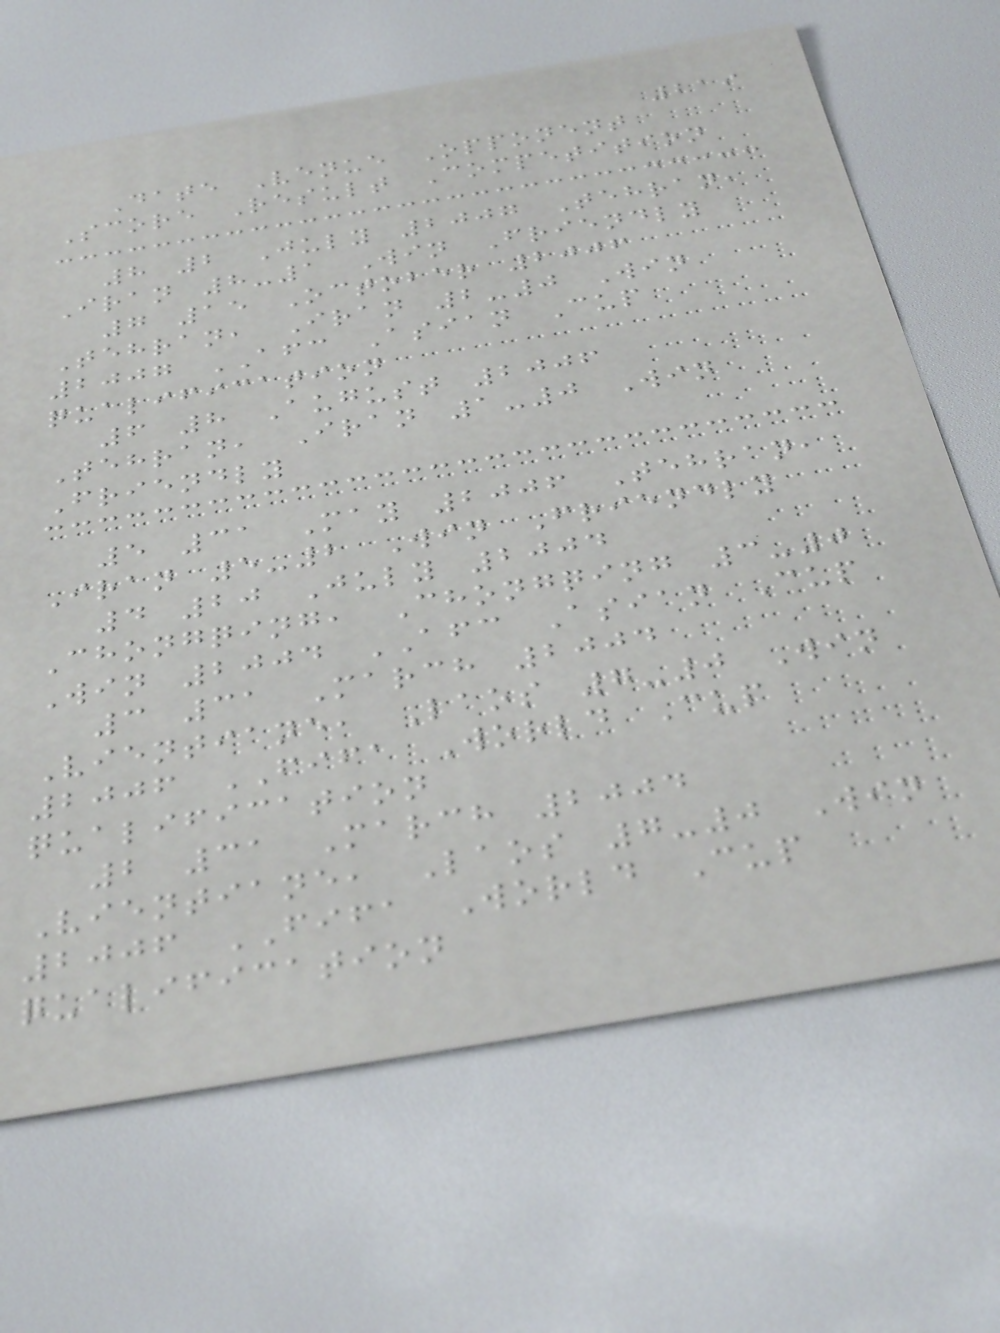219
Date Venue Opponent
Score Result Competition
8 2 July 2007 Tehran,
Iran 8-1 Win Friendly
7 15 October 2006
Tehran, Iran 2-0 Win
2007 AFC Asian Cup
qualification
6 8 August 2006
Tehran, Iran 1-0 Win
Friendly
5 31 May 2006 Tehran,
Iran 5-2 Win Friendly
4 20 July 2004
Chongqing, Chongqing 3-0
Win 2004 AFC Asian Cup
3 31 March 2004
Vientiane, Laos 7-0 Win
2006 FIFA World Cup
qualification
2 31 March 2004
Vientiane, Laos 7-0 Win
2006 FIFA World Cup
qualification
